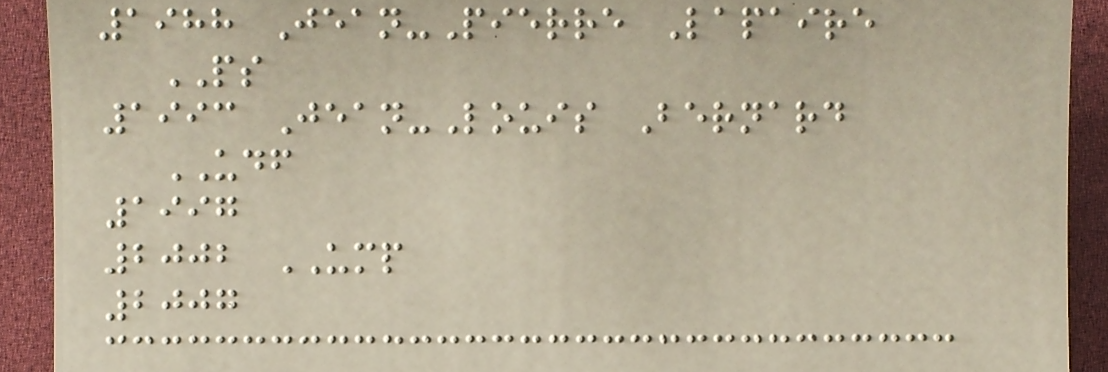1988 Jean-Pierre Lapaire
PS
1993 Jean-Louis Bernard
UDF
1997
2002 UMP
2007
